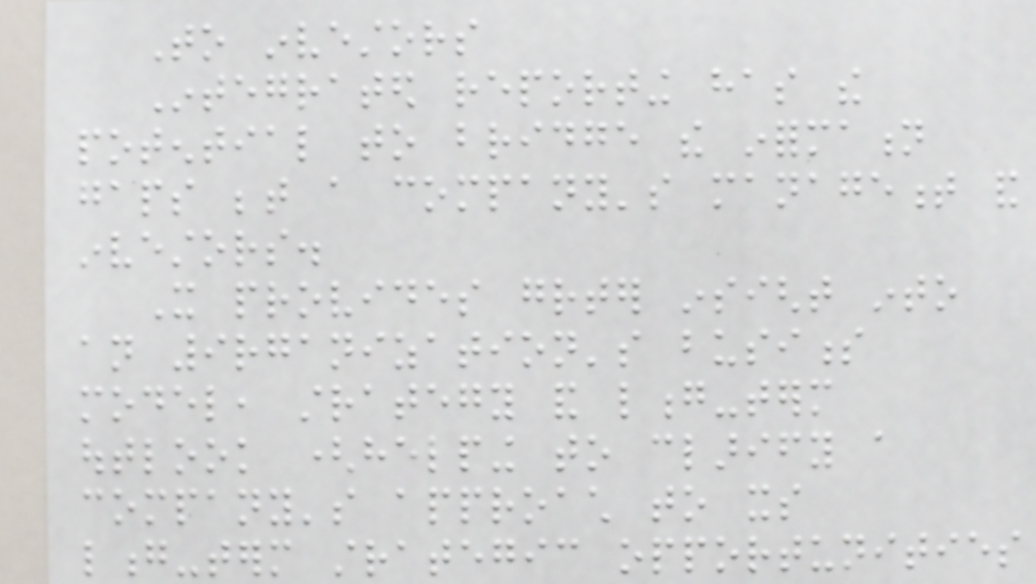To investors
Integrated reporting has the
potential to bridge the information
gaps between a company's management and
investors.
It provides greater insight into
an 9rganization's business
model, strategy and long-term
outlook (helping to clarify a
company's approach to its
long-term strategic opportunities
